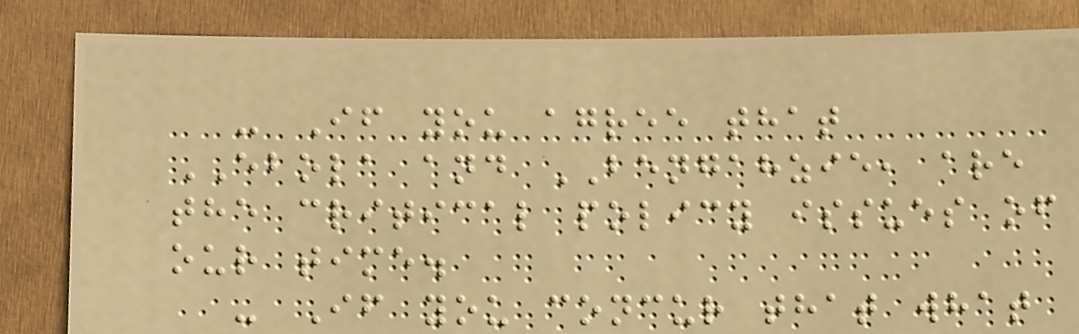- If you agree that
EBOLA and BENGAHZIE, are
the critical policy issues of
our time.
- If you concur that what
